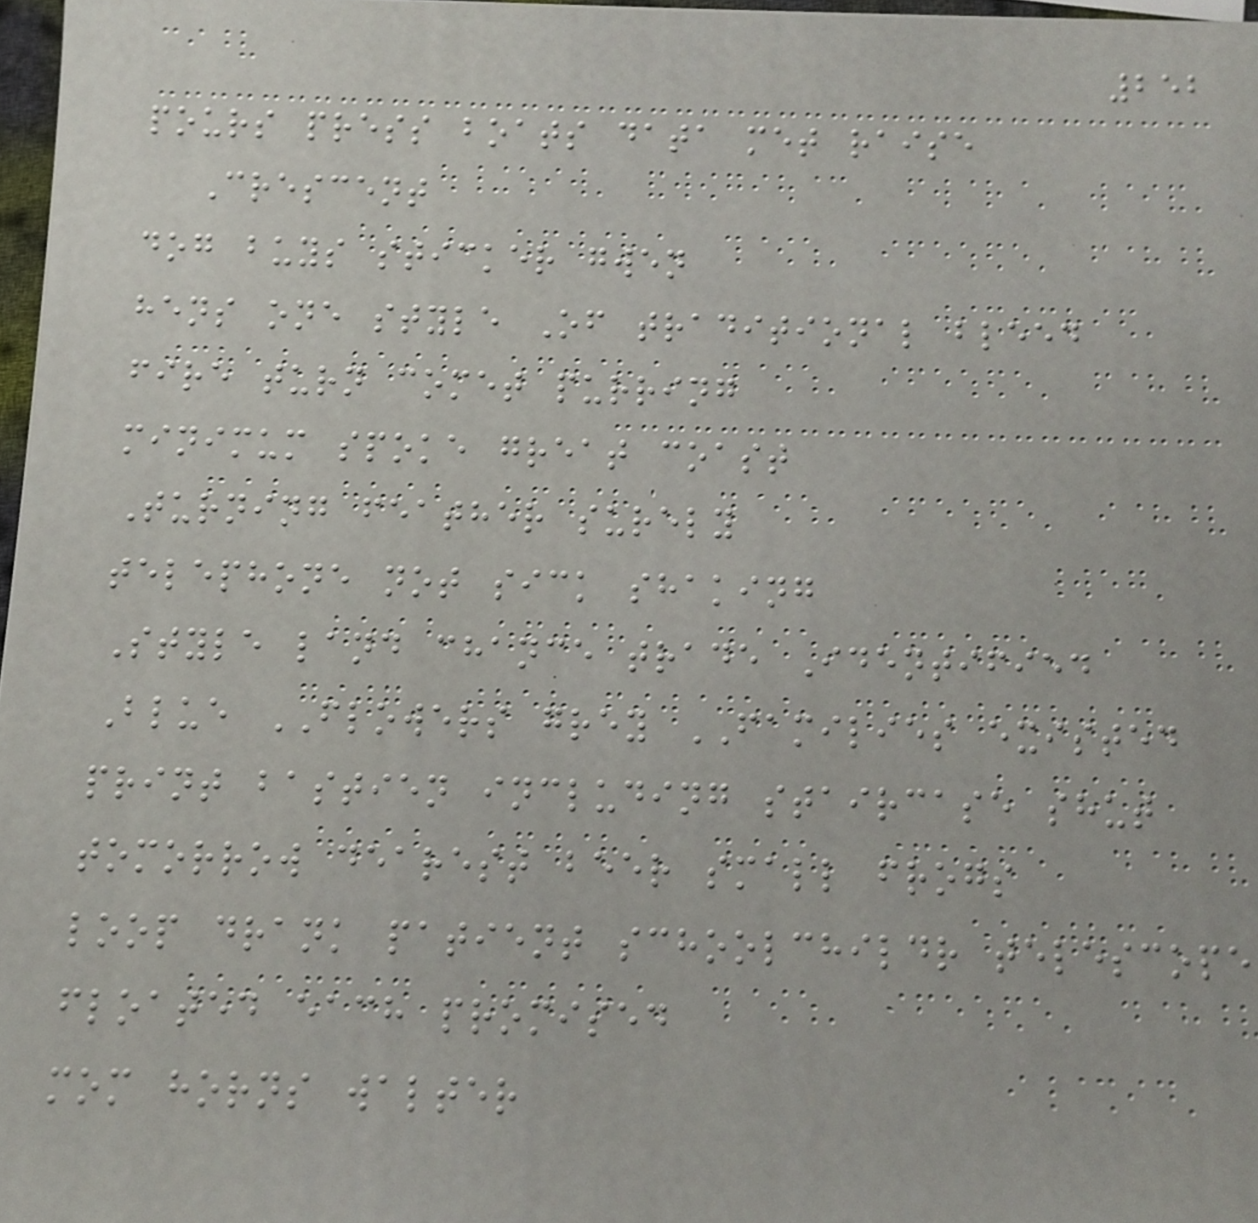252
pours press boats data met raise
Crescent
dog buys sticker gwen
hens one style Of traditional bleed
fire turn comet purring
minimum spoke great coast
Turning feather surely
telephone not sick shaking
Style land chance trade Identified
Blue FLOWERS grey FAMILIES existed
print bastien including staircase shut
tomorrow dearest beer small frogs
loop drank patient schoolchildr telescope
floated each promised
mom horns walter
